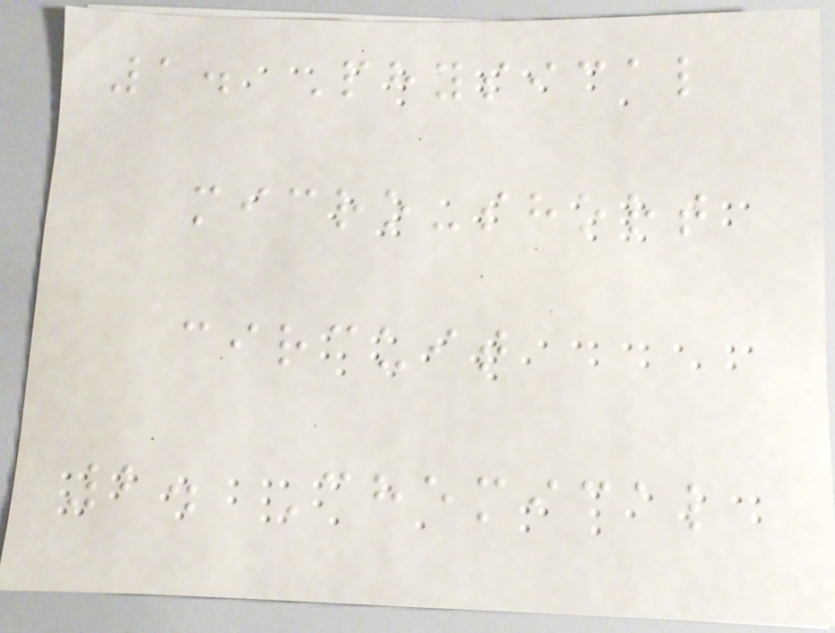1. Physical
micro-short
circuit
2. Chemical
